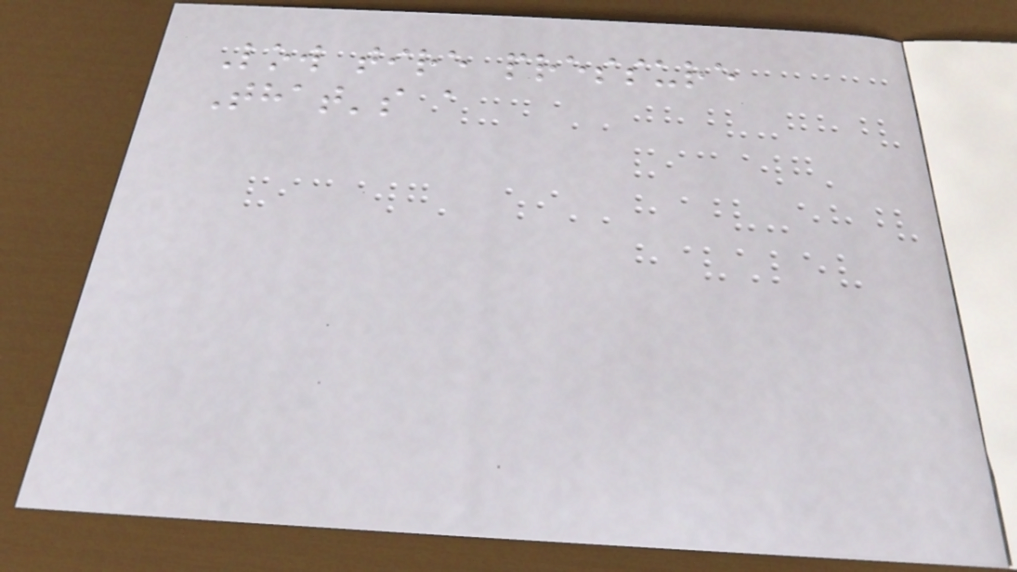Low tire pressure
That's a
